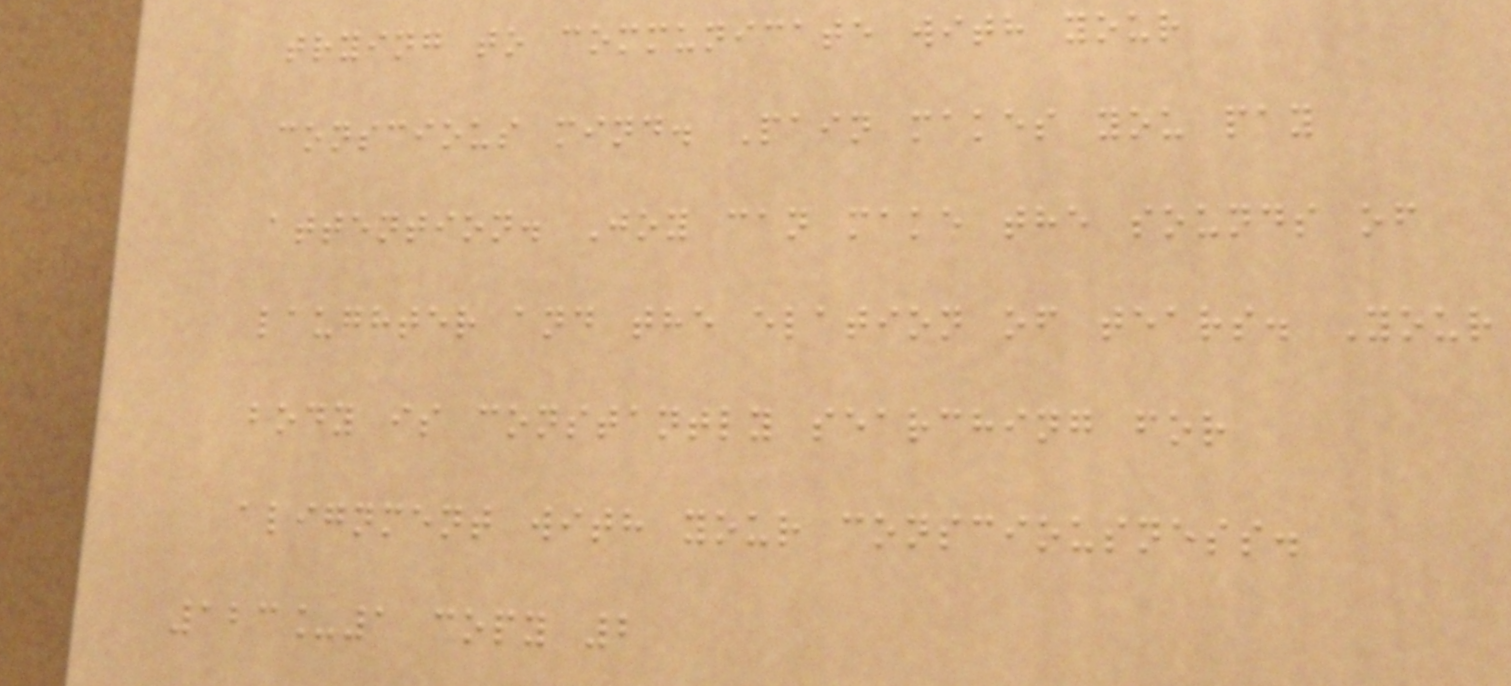trying to communicate with your
conscious mind. Pain makes you pay
attention. Joy can make the sounds of
laughter and the elation of tears. Your
body is constantly searching for
alignment with your consciousness.
123_1 copy 2
